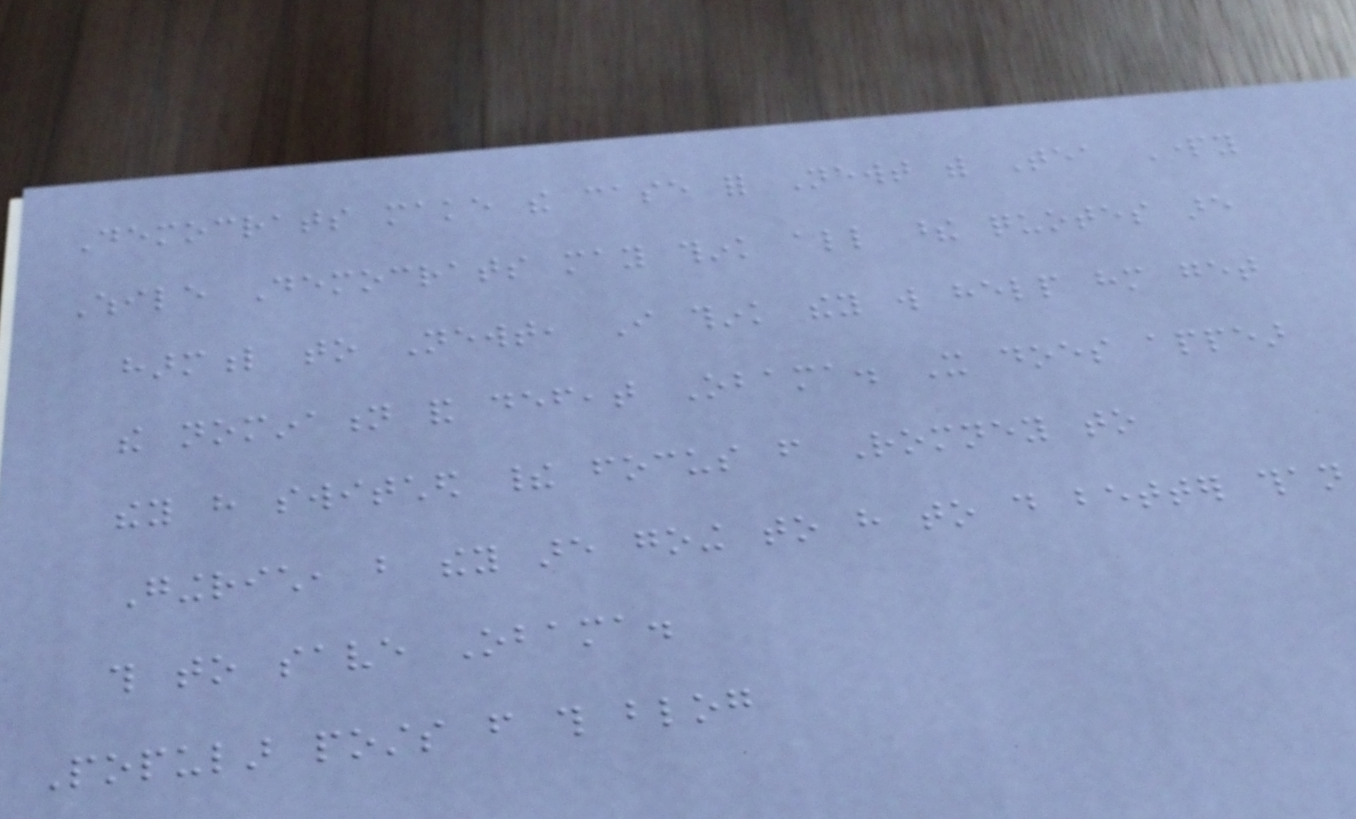Democrats make the case for Newt with Tea Party
While Democrats may think all these quotes are
harmful to Newt, I think they will help him get
the nomination and defeat Obama. It does appear
they have switched their focus from Romney to
Gingrich, but they are going to have to do better than
this to save Obama.
Popular posts from this blog
